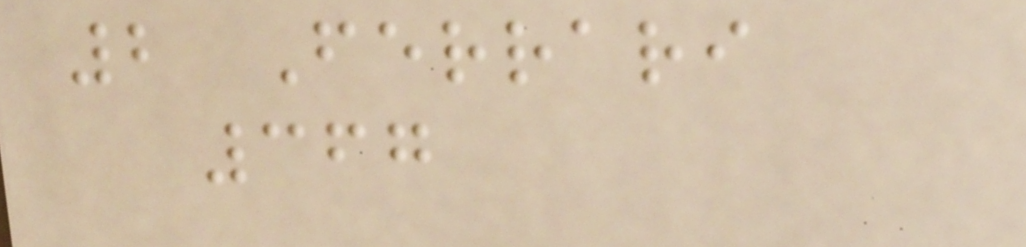2 Ferrari
367
